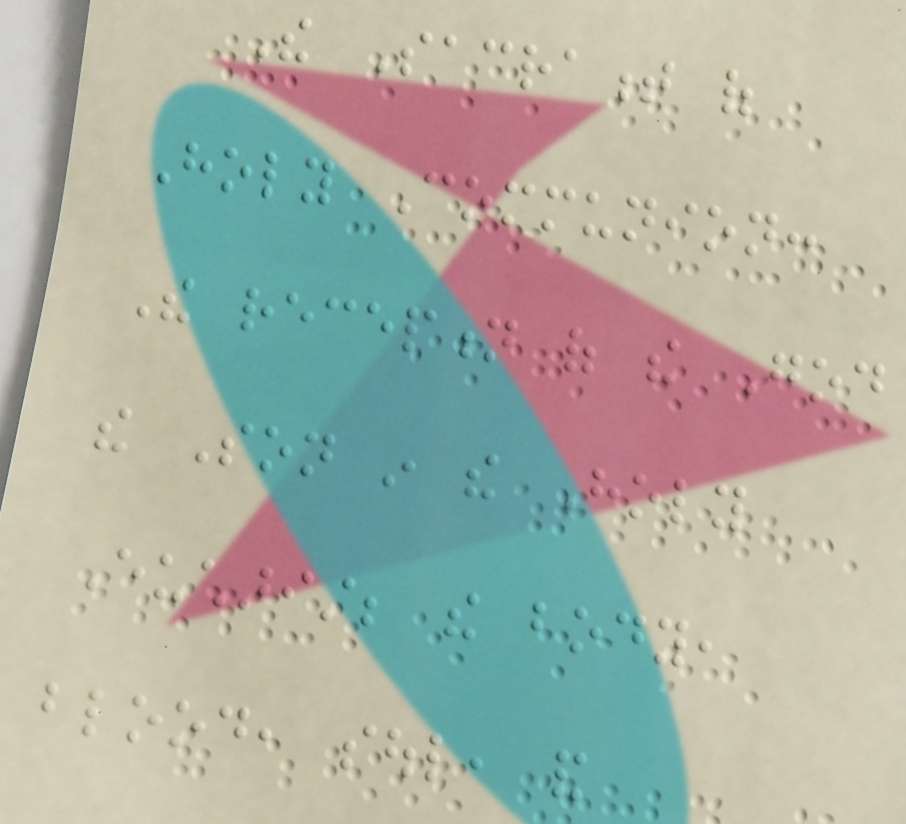The Sacrament of
Holy Communion:
The reception of the God
the Son in the Holy
Eucharist; the body,
blood, soul, and
